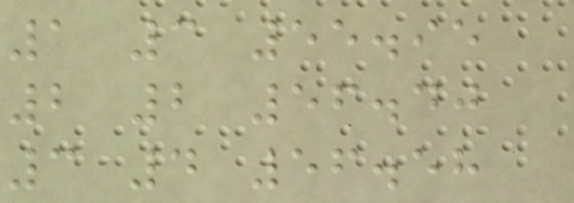1 3 55.95
2 2 56.40
3 4 56.58
